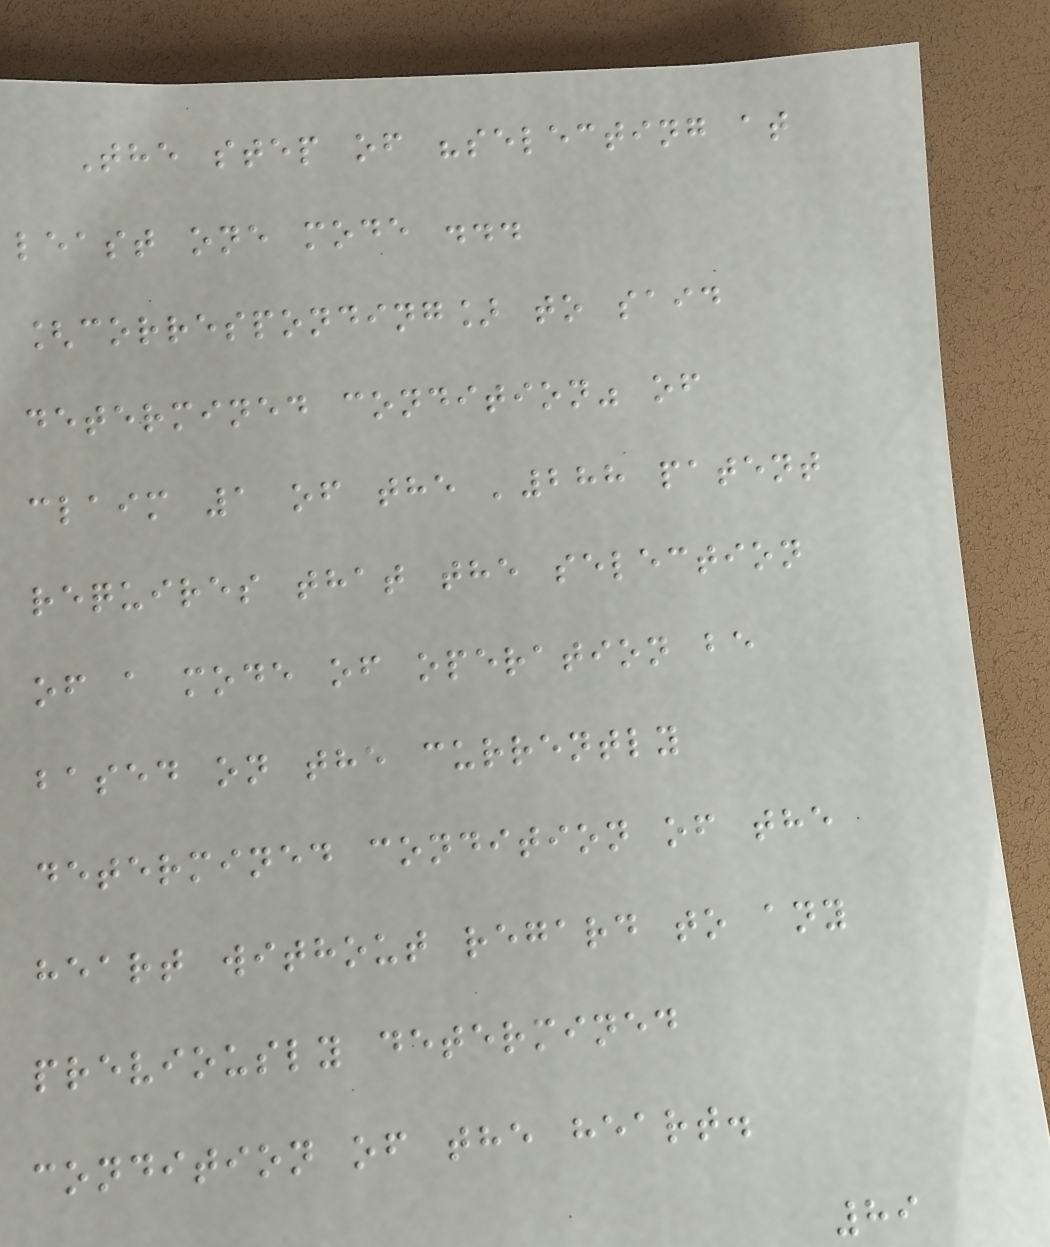The step of "selecting at
least one mode ...
[corresponding] to said
determined condition" of
claim 1 of the '288 patent
requires that the selection
of a mode of operation be
based on the currently
determined condition of the
heart without regard to any
previously determined
condition of the heart.
89
